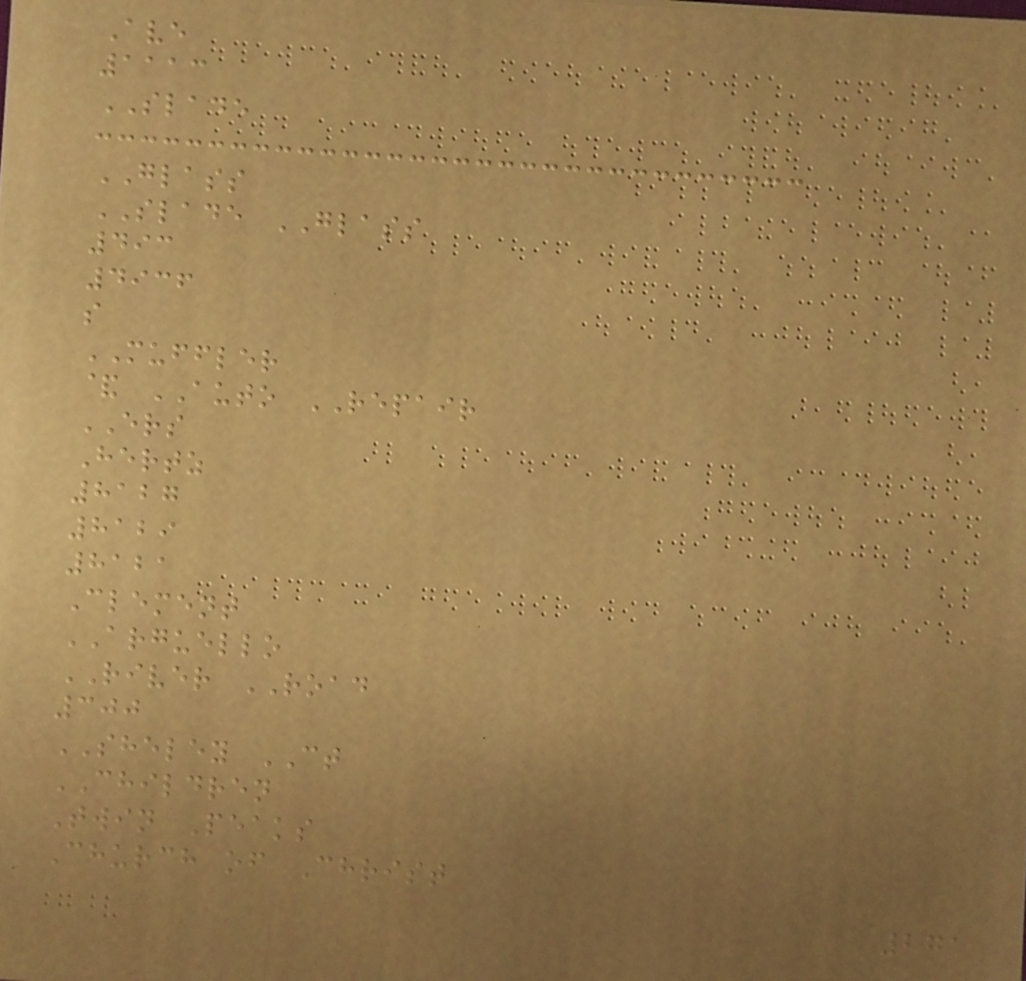Ave
1113
SLADE
GLASS
SLADE GLASS
493
4936
s
MUFFLER
& AUTO REPAIR
ERS
Hertz
8127
8129
8121
Clement
ARGUELLO
RIVER ROAD
300
SHELEY CT
CHILDREN
Twin Peaks
Church of Christ
271
